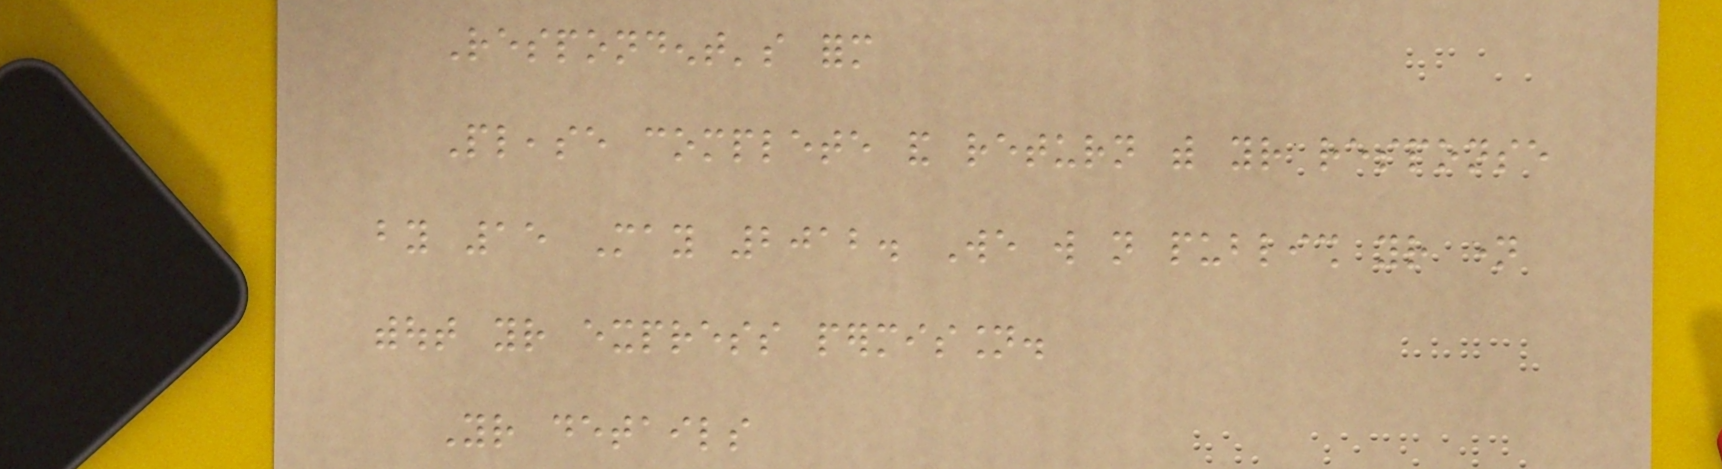Respondent's form
Please complete and return with your response
by 15 May 2012. We will not publish your name
without your express permission.
Your details
